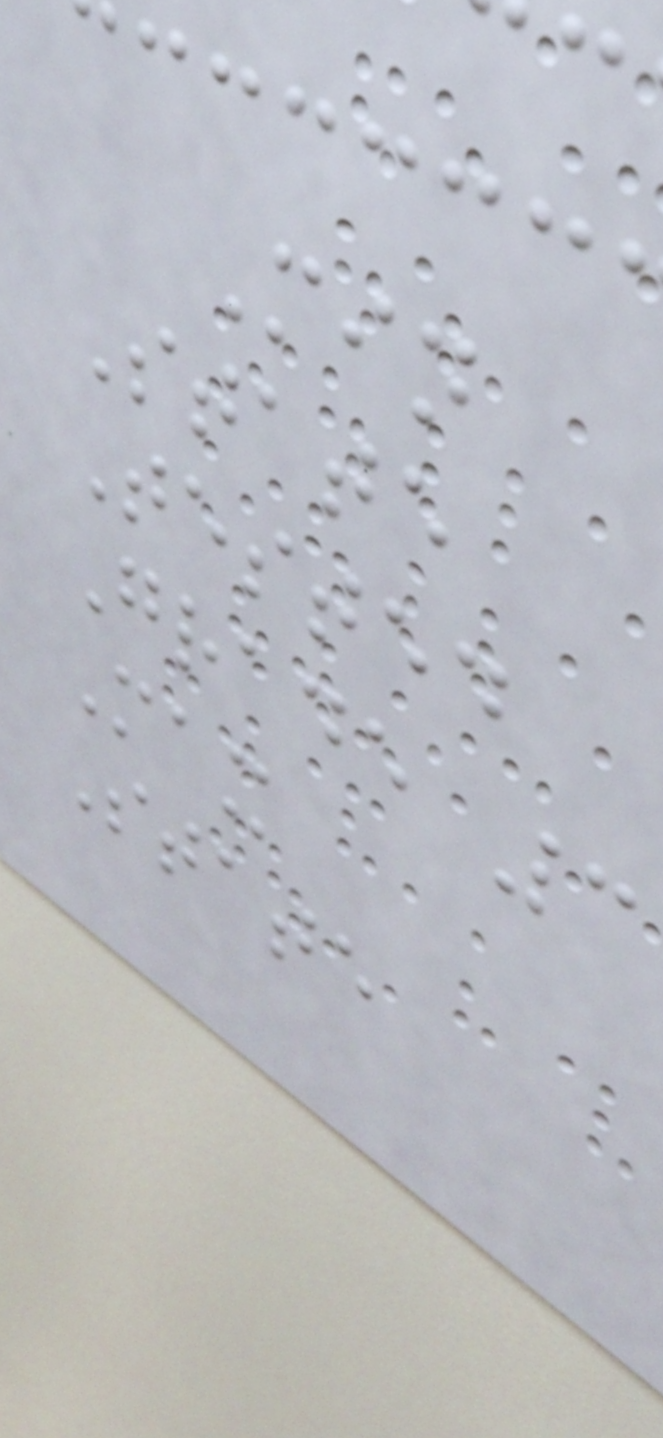Min
State
Tested
Grade 3
Max
State
